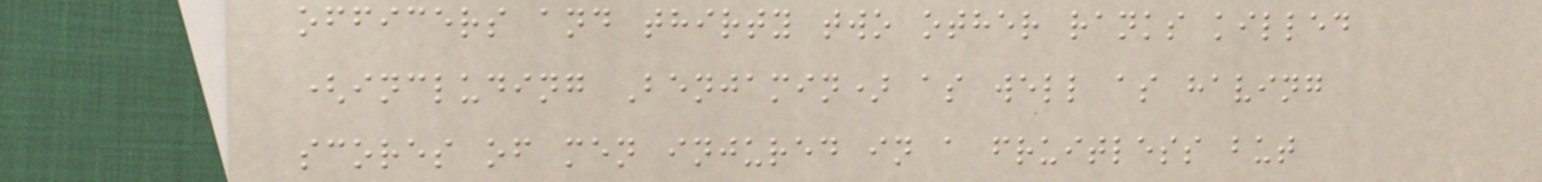officers and thirty two other ranks killed
(including Benjamin) as well as having
scores of men injured in a fruitless but
